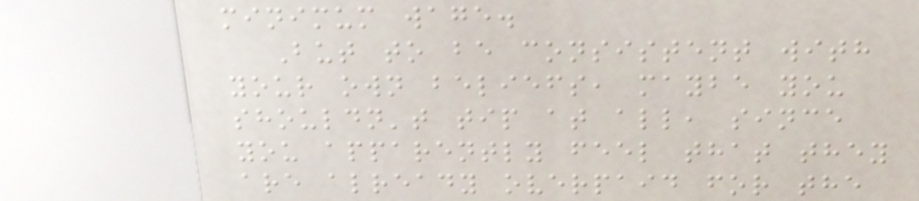minimum wage.
But to be consistent with
your own beliefs, maybe you
shouldn't tip at all, since
you apparently feel that they
are already overpaid for the
